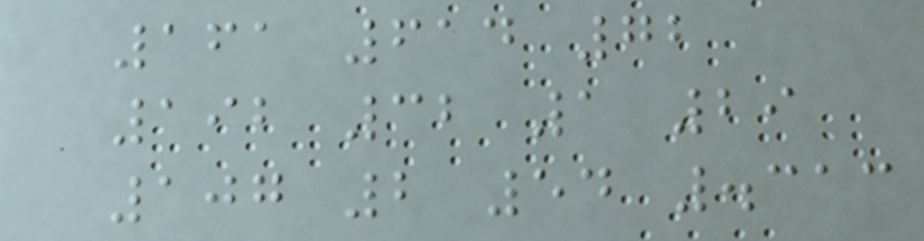161 614 72
192 32 1 29
107 2 54 .313
